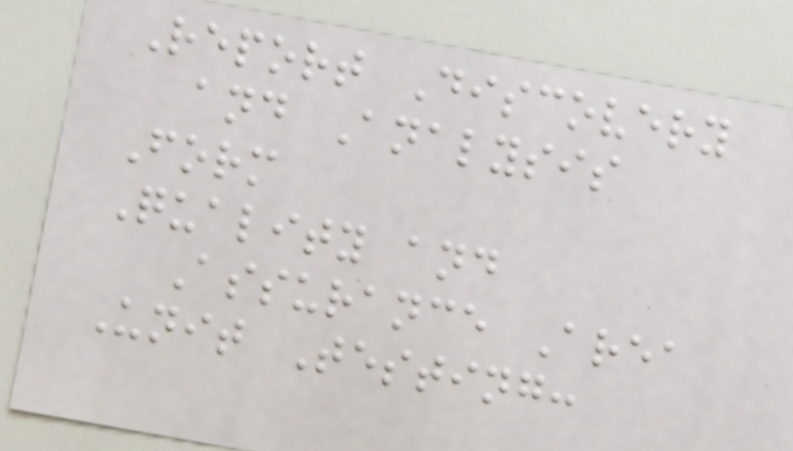Report Discovery
and Analysis
Form
Quality and
Assurance Area
Unit Testing:
